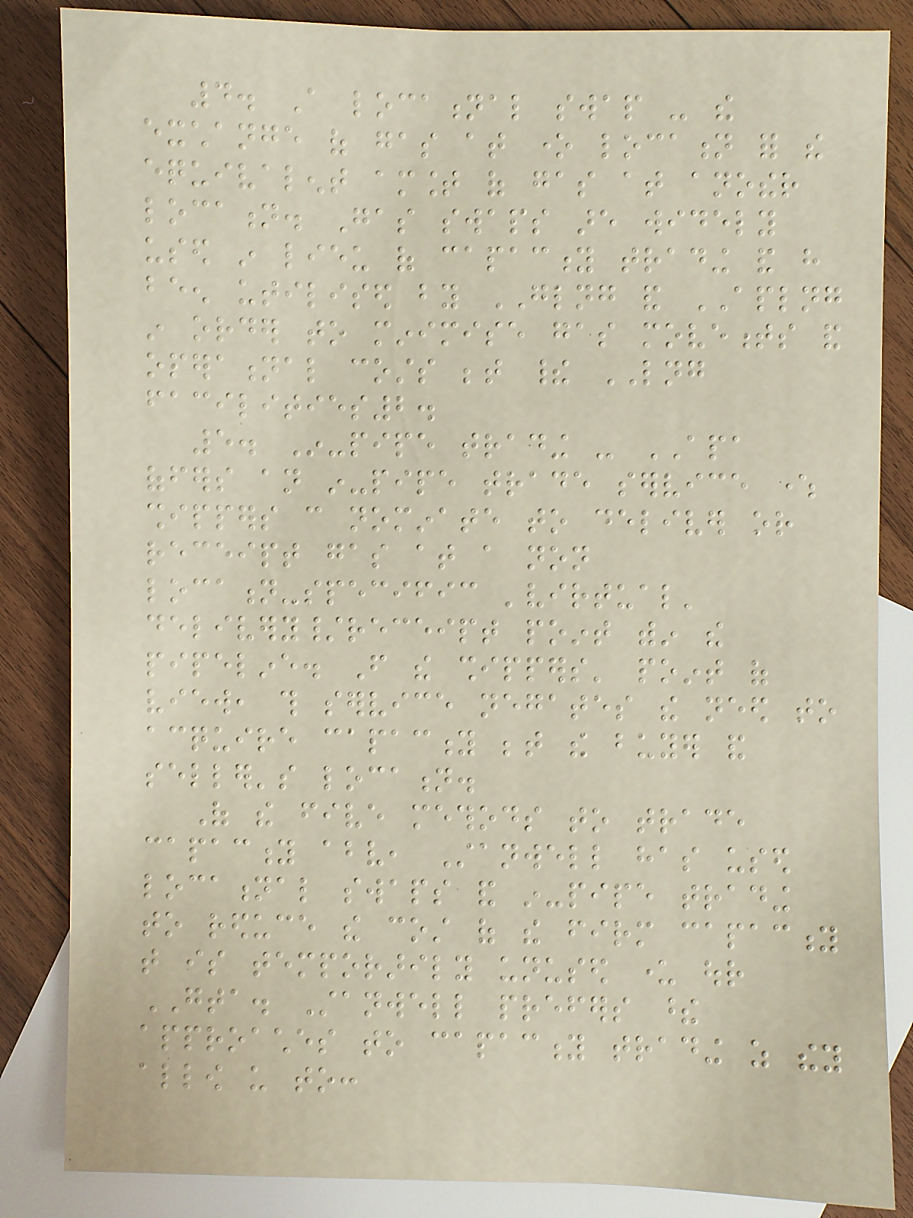4. A locational swap - the
exchange of gas at one location for the
equivalent amount of gas at another
location. Gas swaps are widely
used in lieu of capacity trading and have
been utilised by GLNG and APLNG
in order to minimise gas movements and
operational costs between their LNG
facilities2.
5. In-pipe trading - APA
offers an in-pipe trade service where
shippers can nominate to deliver or
receipt gas at a non
location-specific 'virtual'
delivery/receipt point within the
pipeline. From the shippers' point of
view, this service negates the need to
acquire capacity between the buyer and
seller's location.
Of the five methods to trade
capacity above, Stanwell has used
locational swaps and in-pipe trading
to reduce the cost of the firm capacity
that is temporarily unused under our
GTA. Stanwell prefers these
approaches to capacity trading as they
allow us to:
